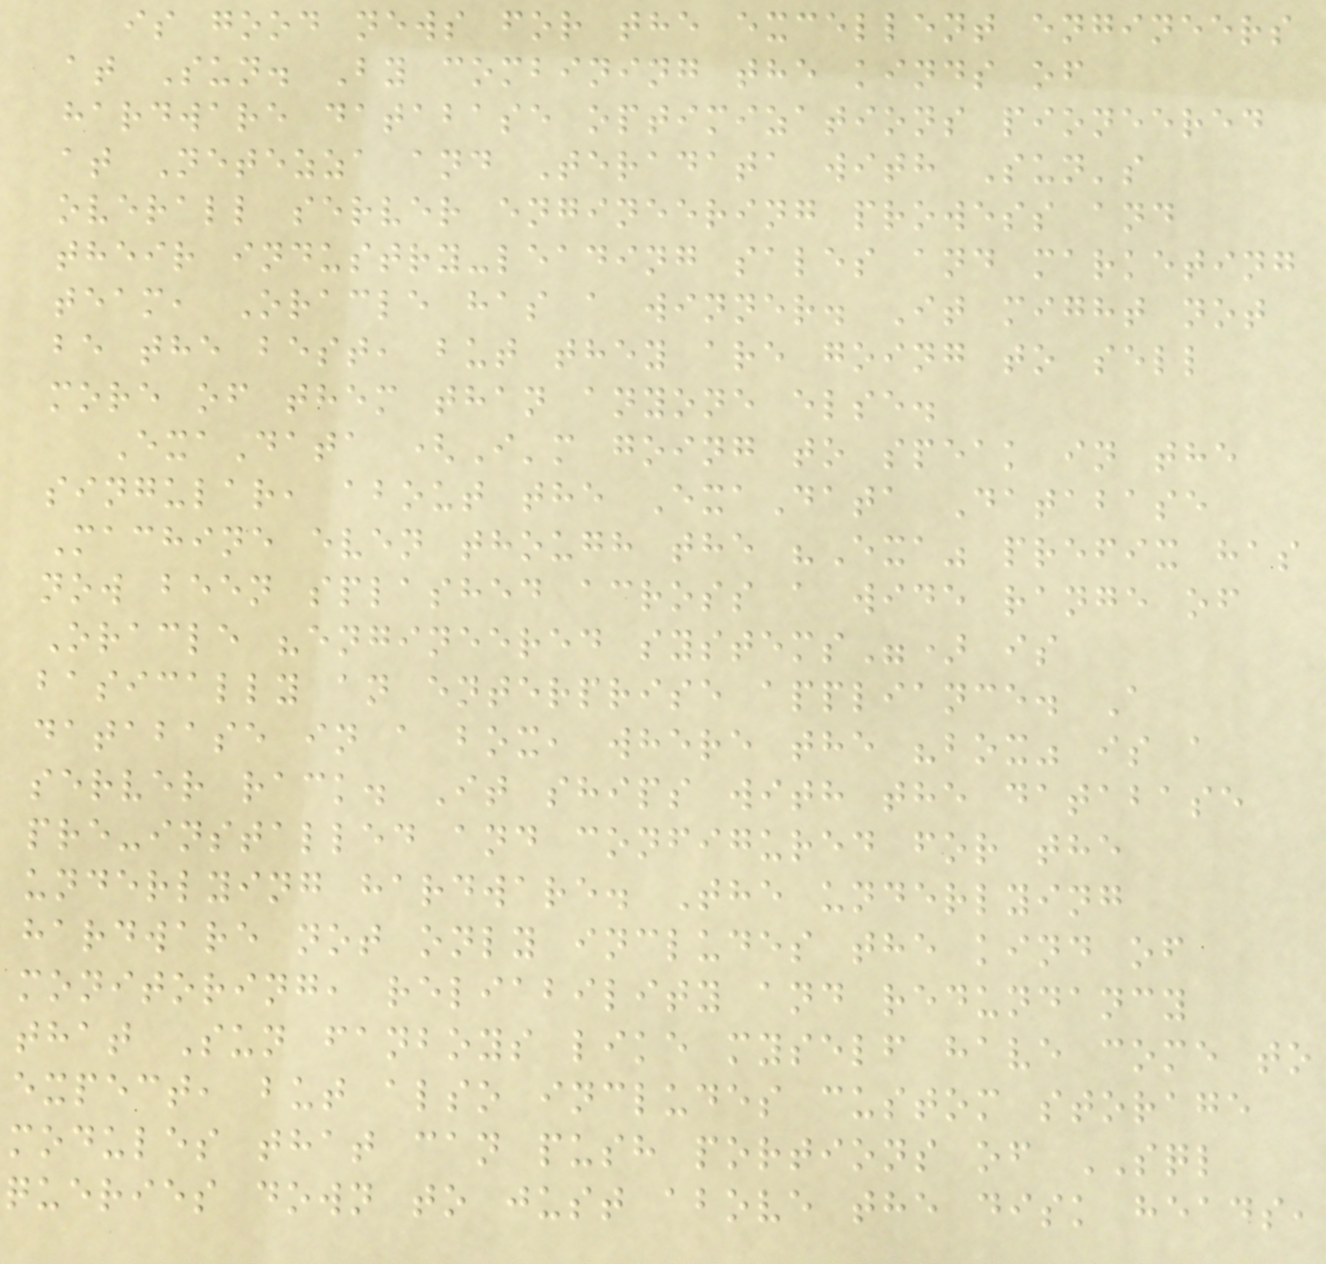is good news for the excellent engineers
at Sun. By combining the kinds of
hardware database optimizations pioneered
at Netezza and Teradata with Sun's
overall server engineering prowess and
their industry-leading sales and marketing
team, Oracle has a winner. It might not
be the best, but they are going to sell
more of them than anyone else.
ExaData (I'm going to speak in the
singular, about the ExaData Database
Machine even though the "Exa" prefix has
now been splashed across a wide range of
Oracle "engineered systems") is
basically an enterprise appliance. A
database in a box, where the "box" is a
server rack. It ships with the database
pre-installed and configured for the
underlying hardware. The underlying
hardware not only includes the kind of
monitoring, reliability and redundancy
that Sun fanboys like myself have come to
expect, but also includes custom storage
modules that can push portions of SQL
queries down to just above the disk heads,
